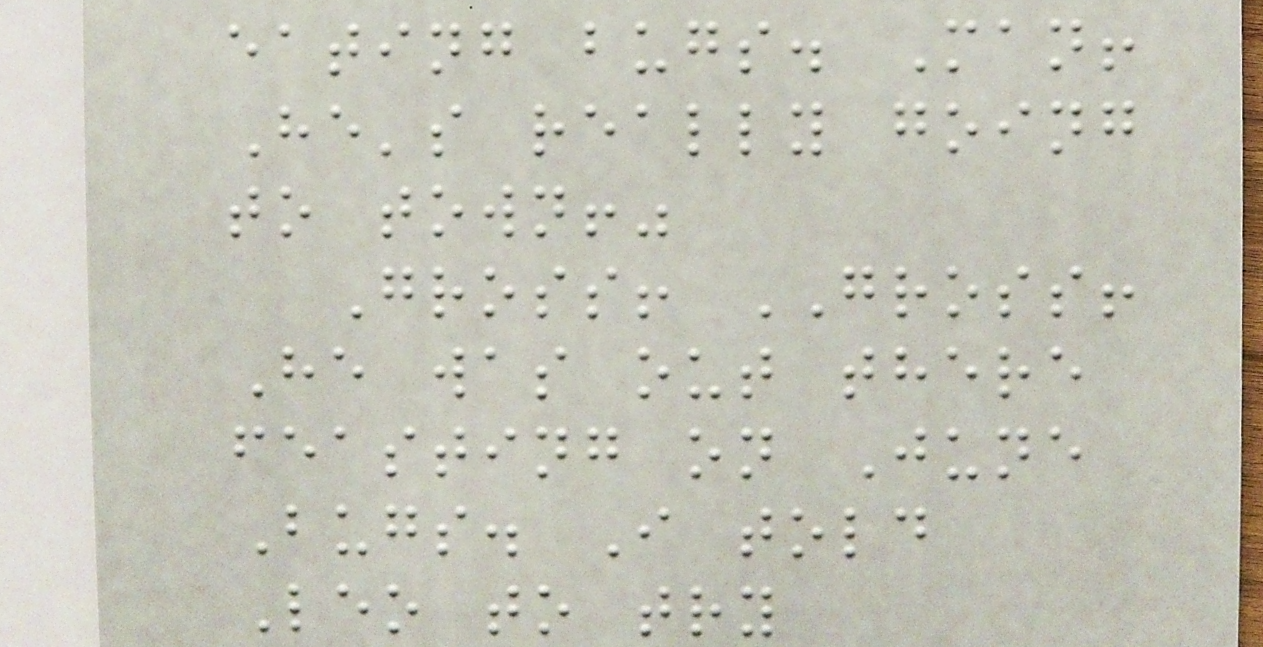eating bugs. Man!
He's really going
to town!"
Gross! GROSS!
He was out there
feasting on June
Bugs. I told
Leo to try
